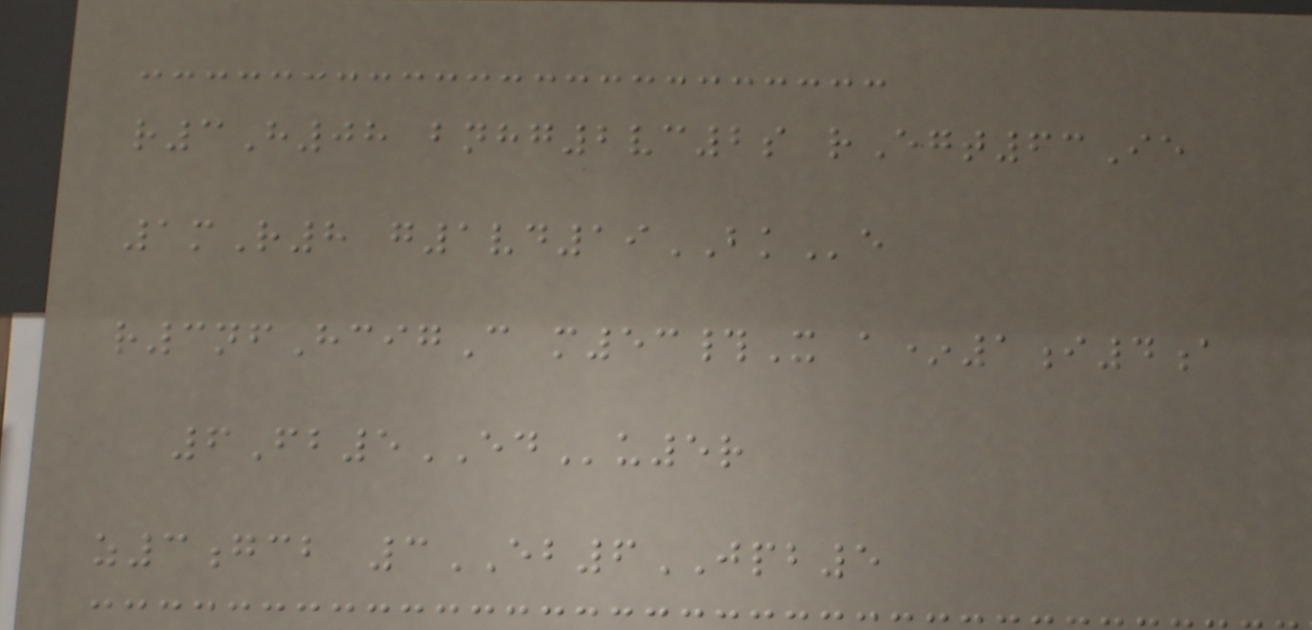r3H08 bnhg2vc2s rEgt63Ie
1mR8 g1vd19BKe
r3nfHcigC m53#X a*1i4a
6Fb5EDu5r
z3gcb 3EB6JPB5
